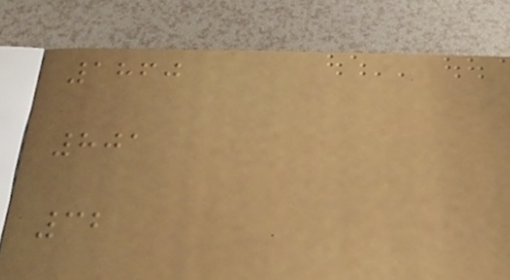1860
801
32
